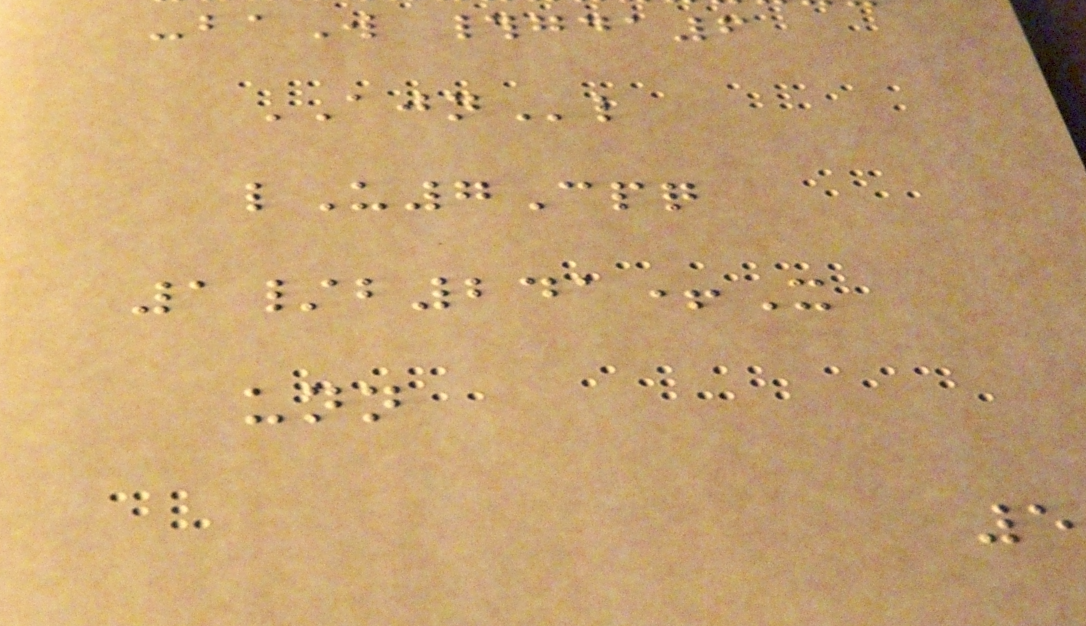-baW #gda6
AJNl
lU7Cpq
1/b241+X
unn
5
